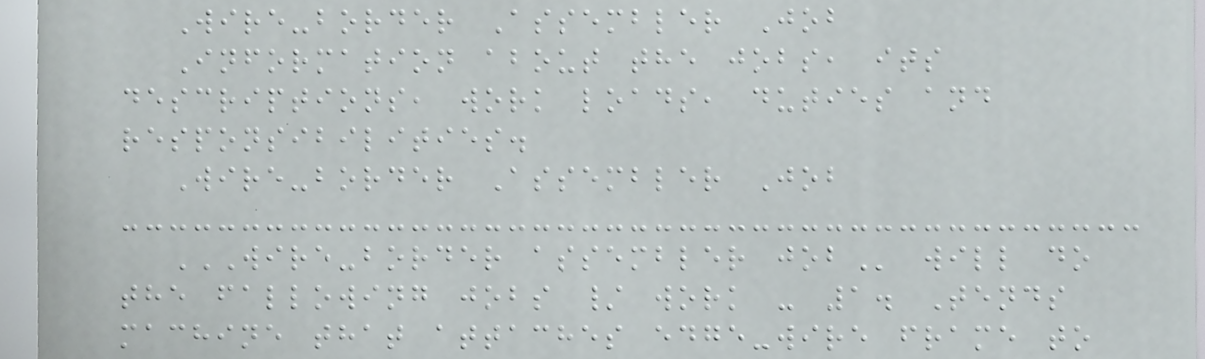Wire-border Assembler Job
Information about the jobs, its
descriptions, work loads, duties and
responsibilities.
Wire-border Assembler Job
WIRE-BORDER ASSEMBLER JOB will do
the fallowing jobs / work - 1. Tends
machine that attaches edge-wire frame to
